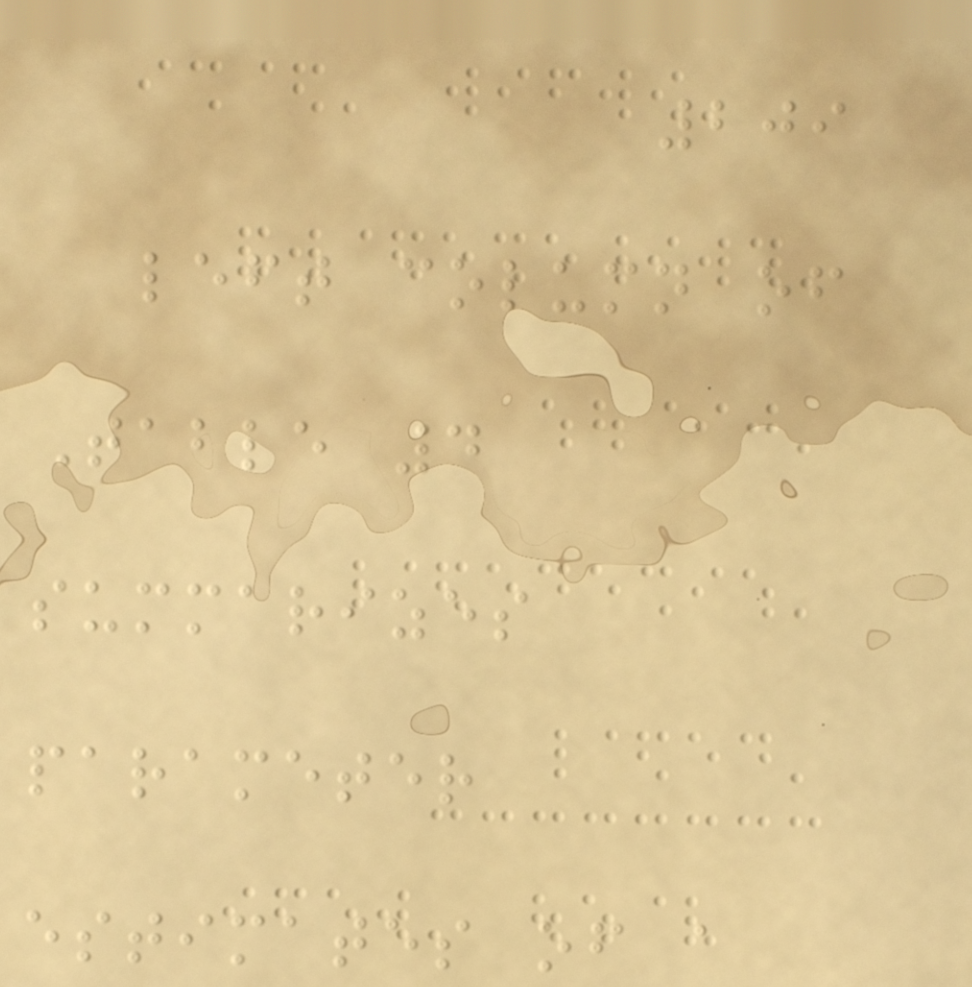209
left column of
Table 4
summarizes
parameter
estimates of a
